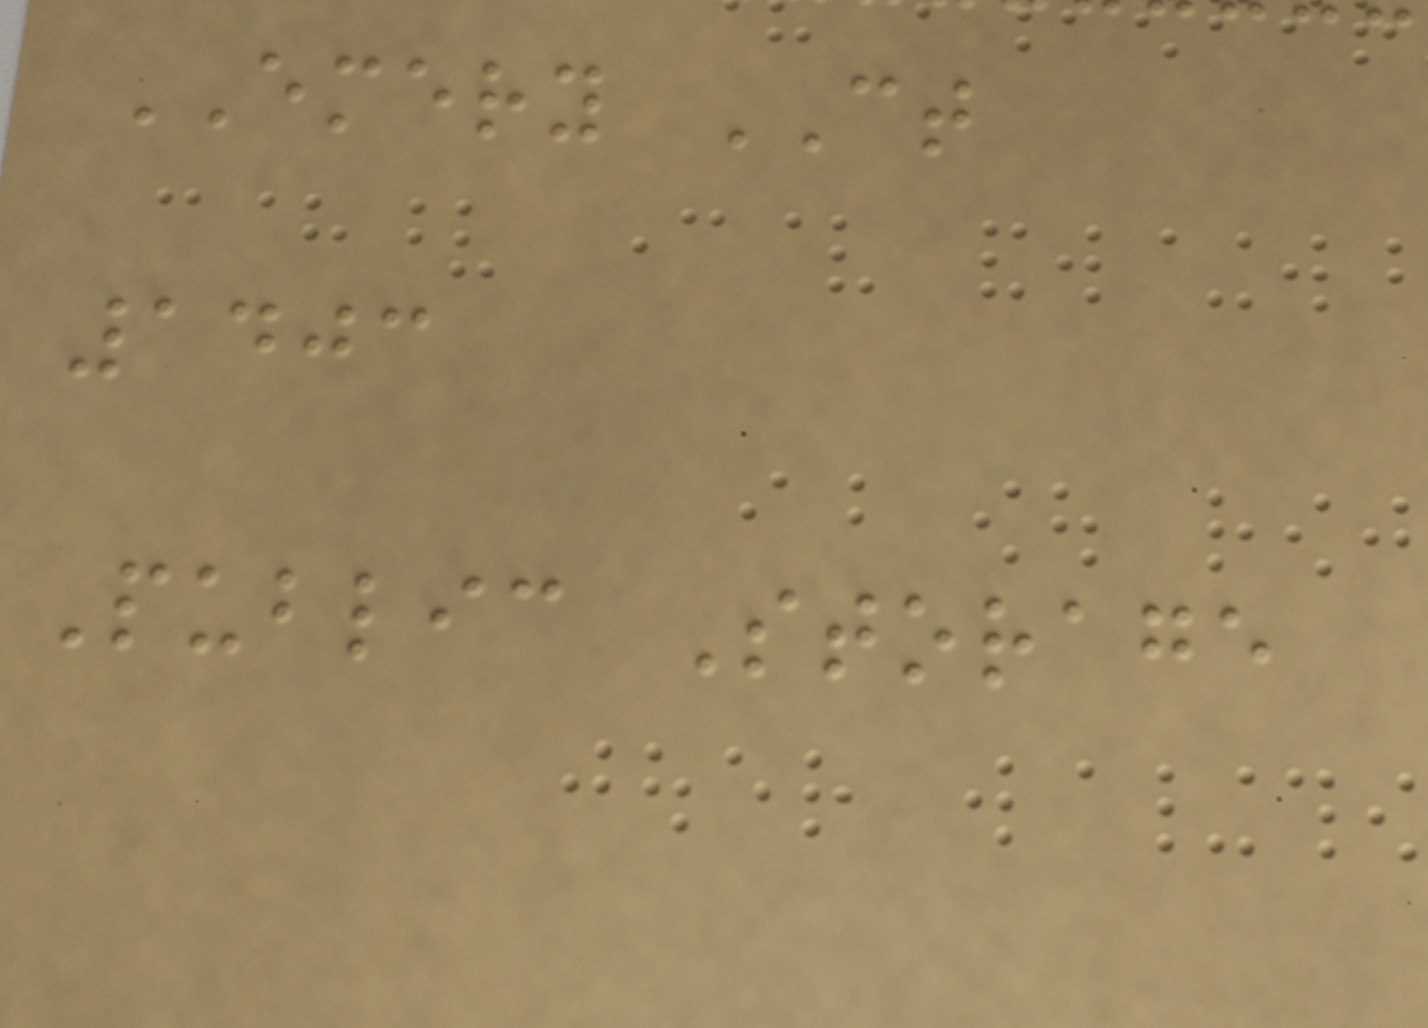EMERY CT
1403
Public Storage
